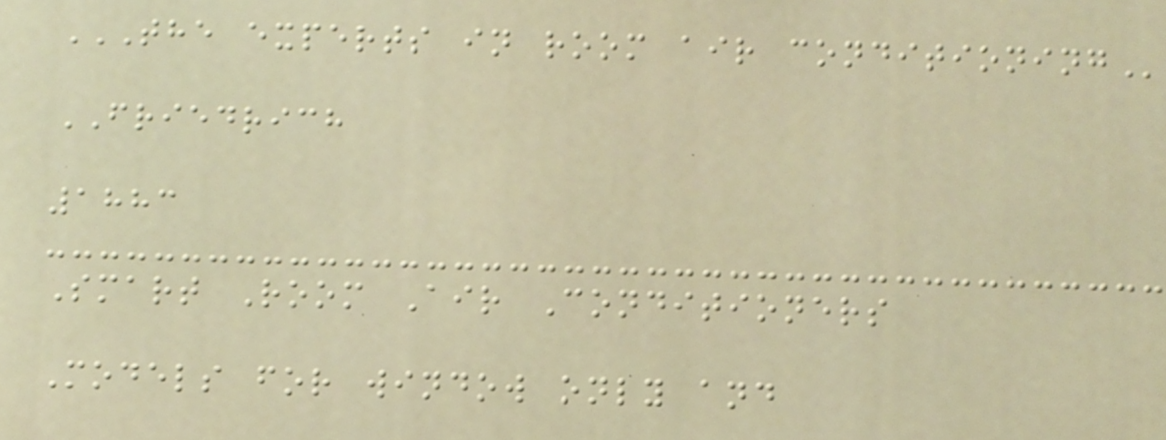THE EXPERTS IN ROOM AIR CONDITIONING
FRIEDRICH
1883
Smart Room Air Conditioners
Models for window only and
